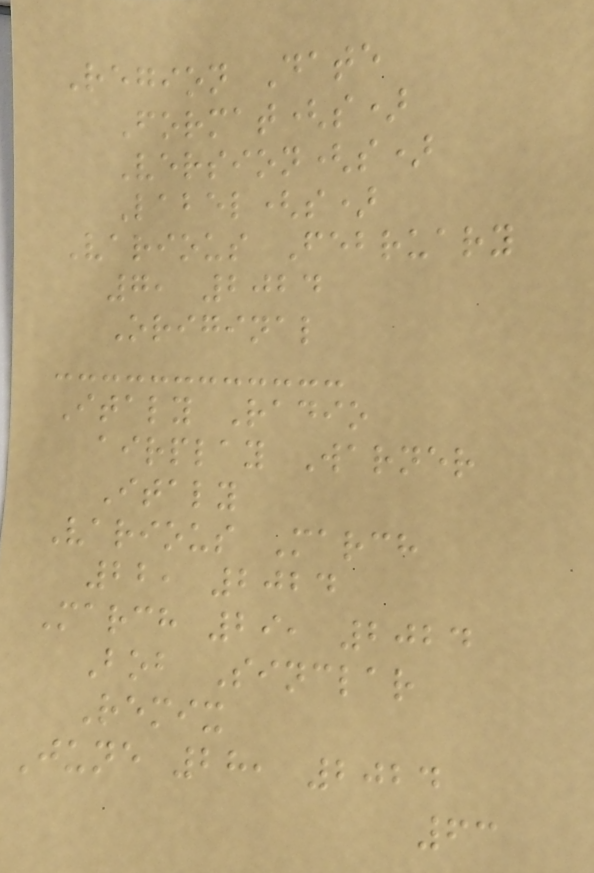Region Date
Format(s)
Version(s)
Label(s)
Various February
7, 2024
Original
Italy Radio
airplay Warner
Italy
Various March
22, 2024
March 29, 2024
Bob Sinclar
Remix
June 28, 2024
63
